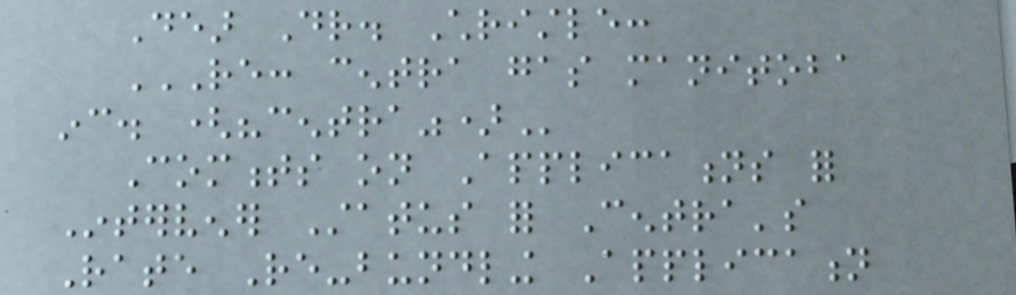Dear Dr. Christle:
RE: CENTRA GAS MANITOBA
INC. ("CENTRA")
Comments on Applications for
Intervener Status for Centra's
Rate Re-bundling Application
